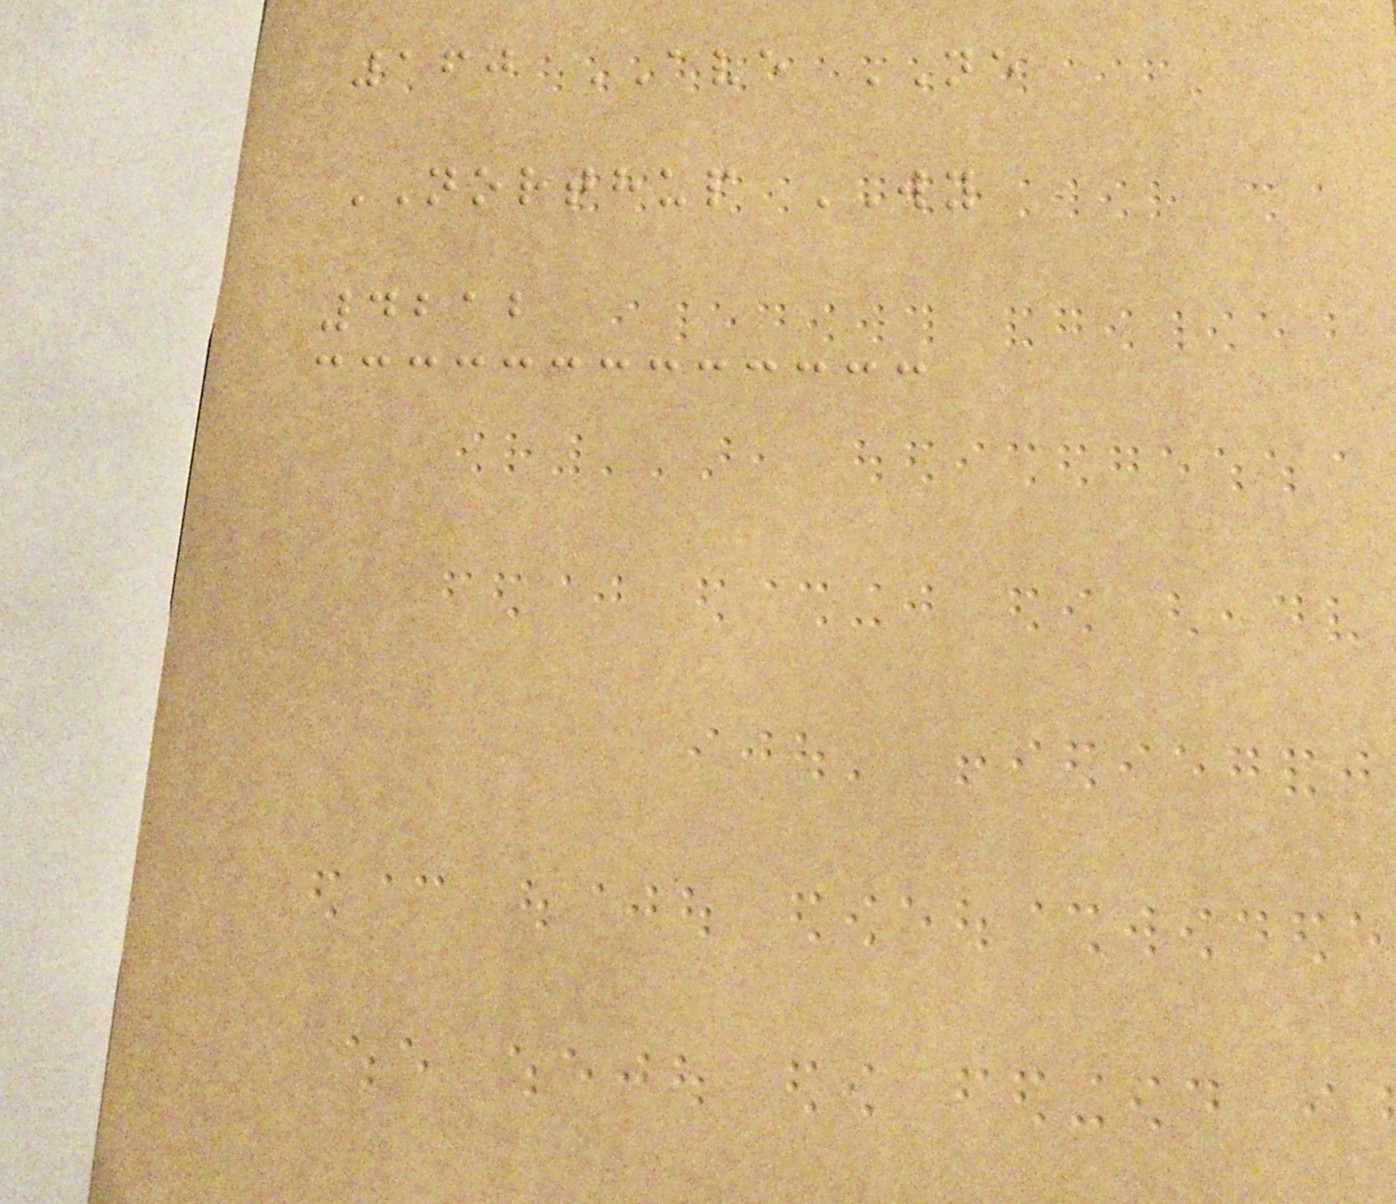160 AVE NE
NORTHUP WY
4212
